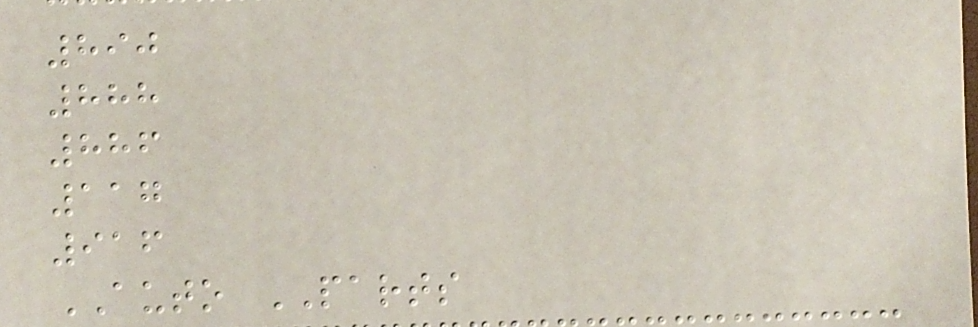890
888
886
117
916
AUTO PARTS
